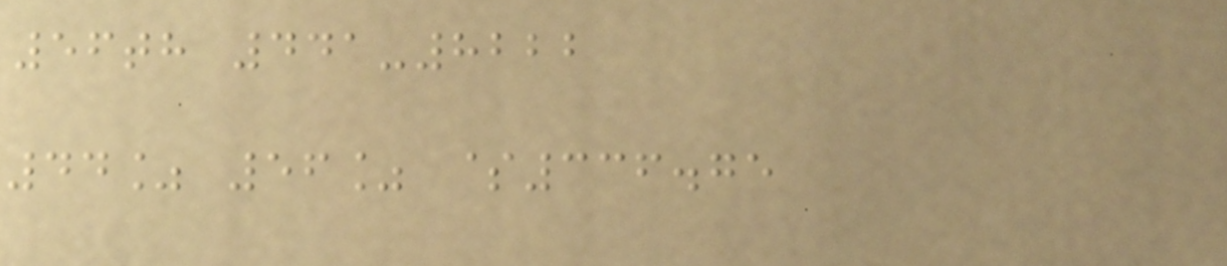56th 441-8222
44% 56% $336.75
